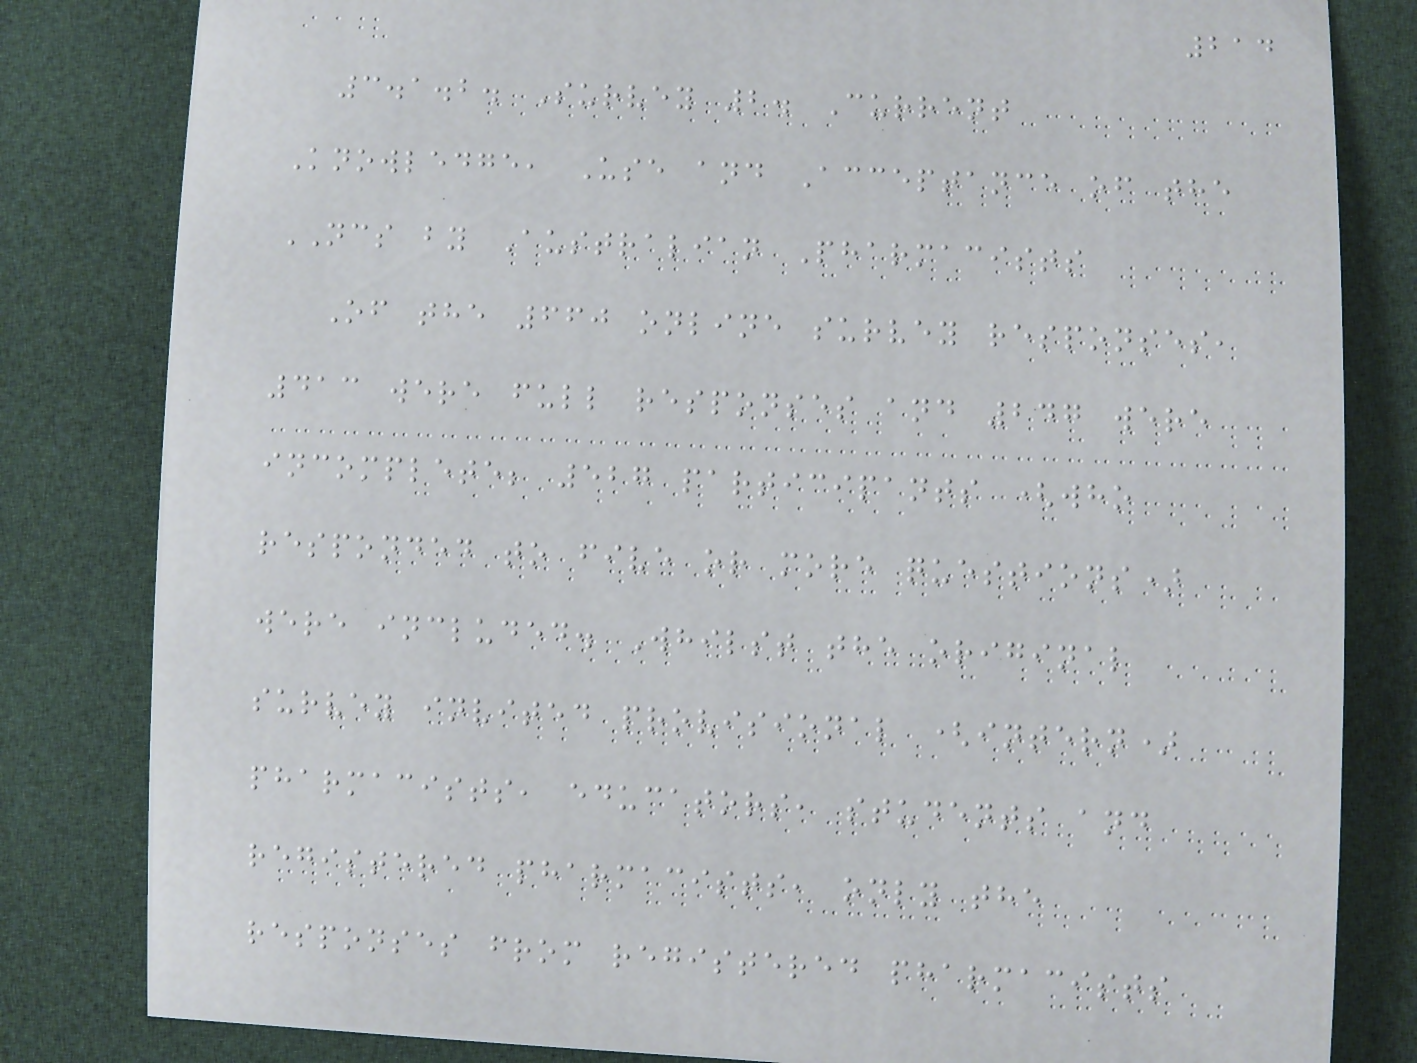214
3.1.2. Survey 2. Current
Knowledge, Use and Acceptance of the
NCS by Australian Pharmacists
Of the 660 online survey responses,
413 were full responses and 247 were
incomplete; 527 participants (who
responded to five or more questions)
were included. Whilst the original
survey invited provisional (intern)
pharmacists, educators, students and
registered pharmacists, only the
responses from registered pharmacists
